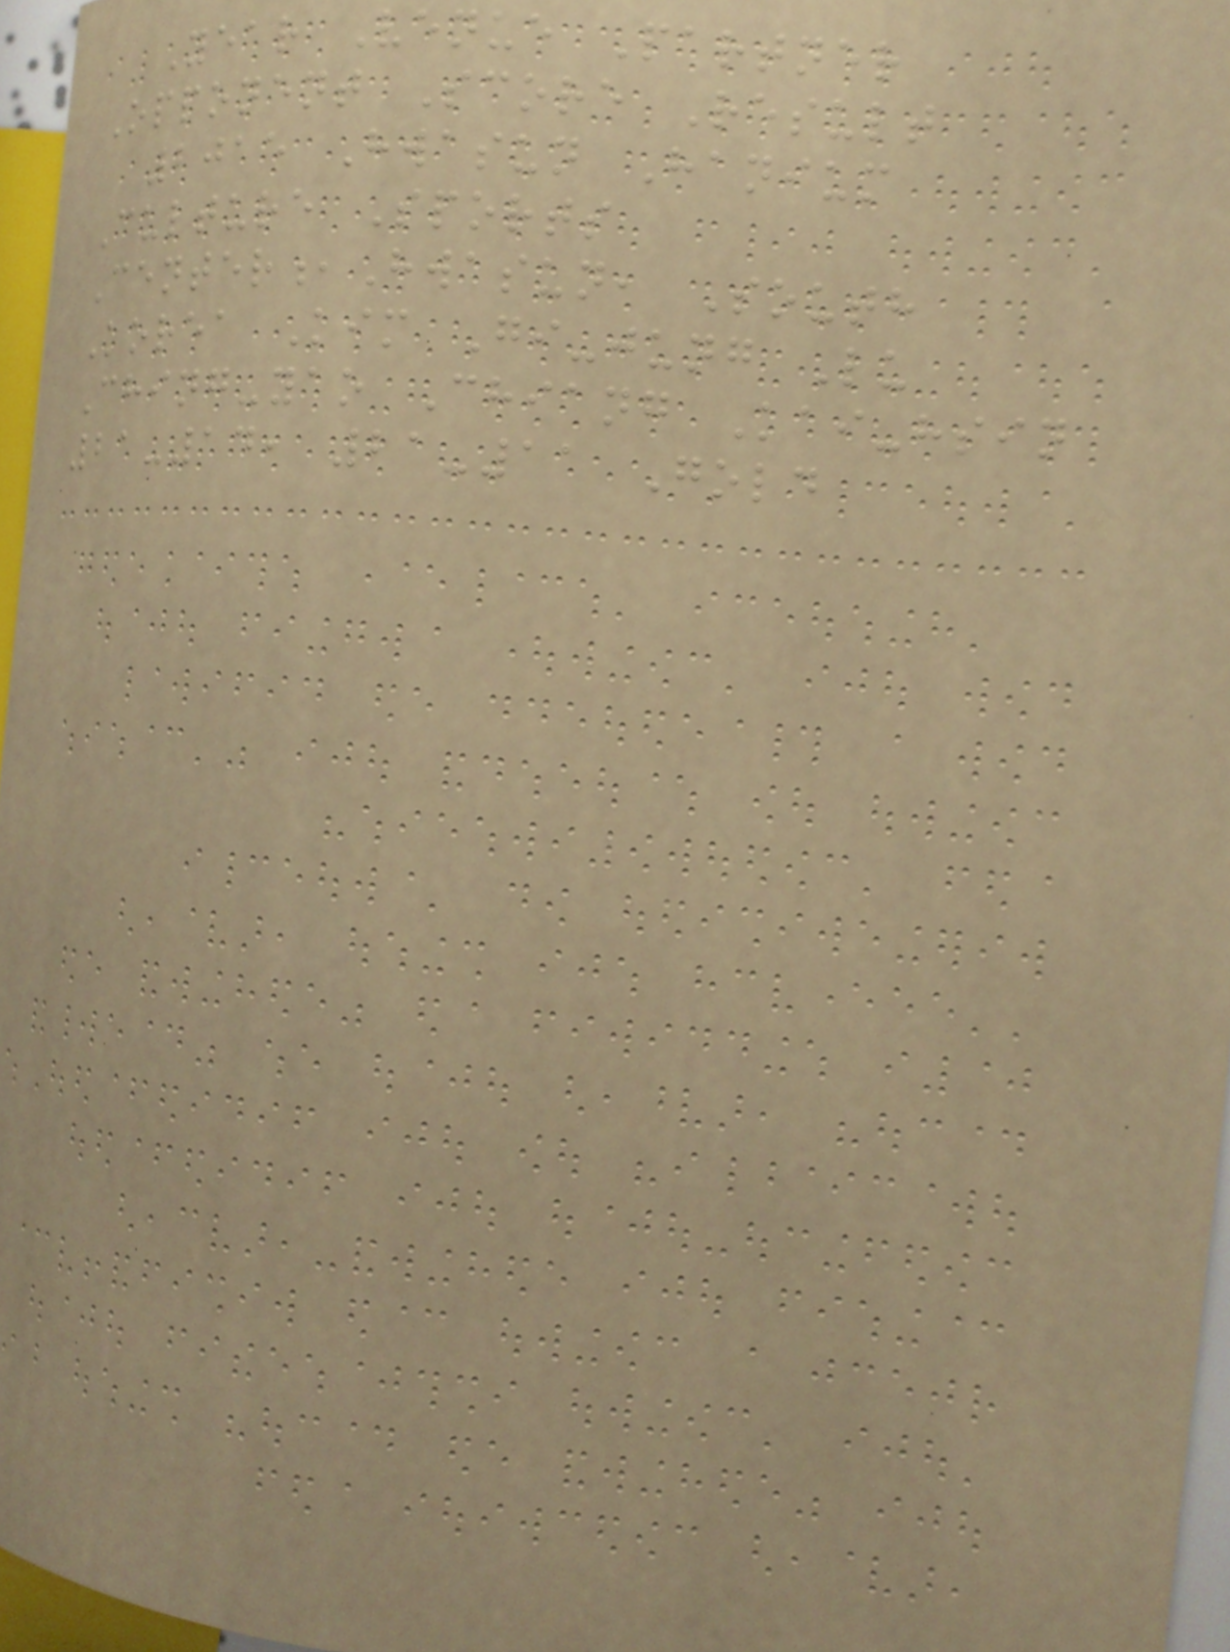Year Venue Partner
Opponent Score Result
2015 Hwasun Hanium
Culture Sports
Center,Hwasun, South
Korea Kim Gi-jung Lu
Ching-yao Chiang Kai-hsin
21-14, 21-11 Gold
